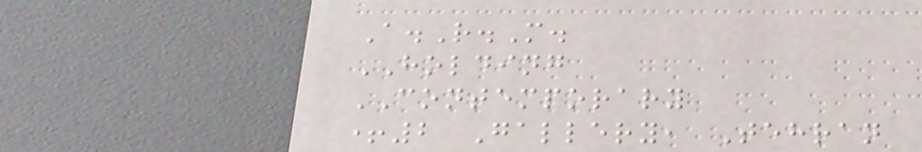A.R.M.
HOLDING
CONTEMPORARY
+2 Gallery, Tehran
